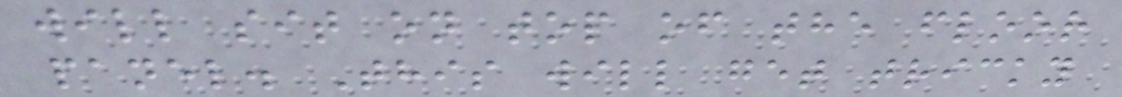will sit on top of the floor
panel. This will get tricky
